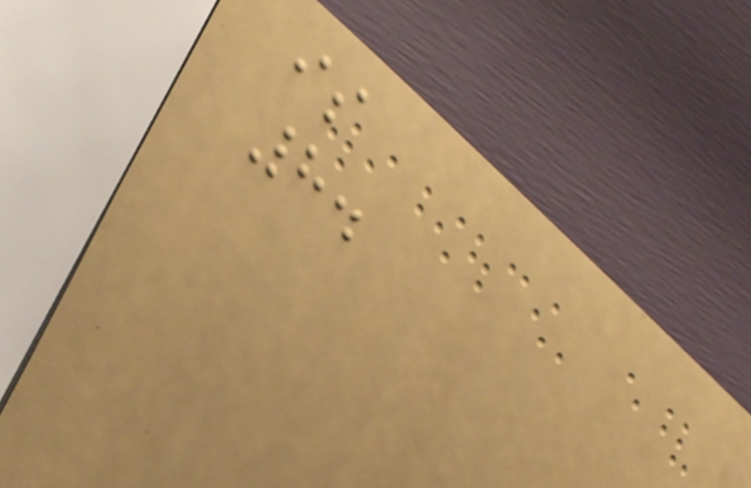is
8.
